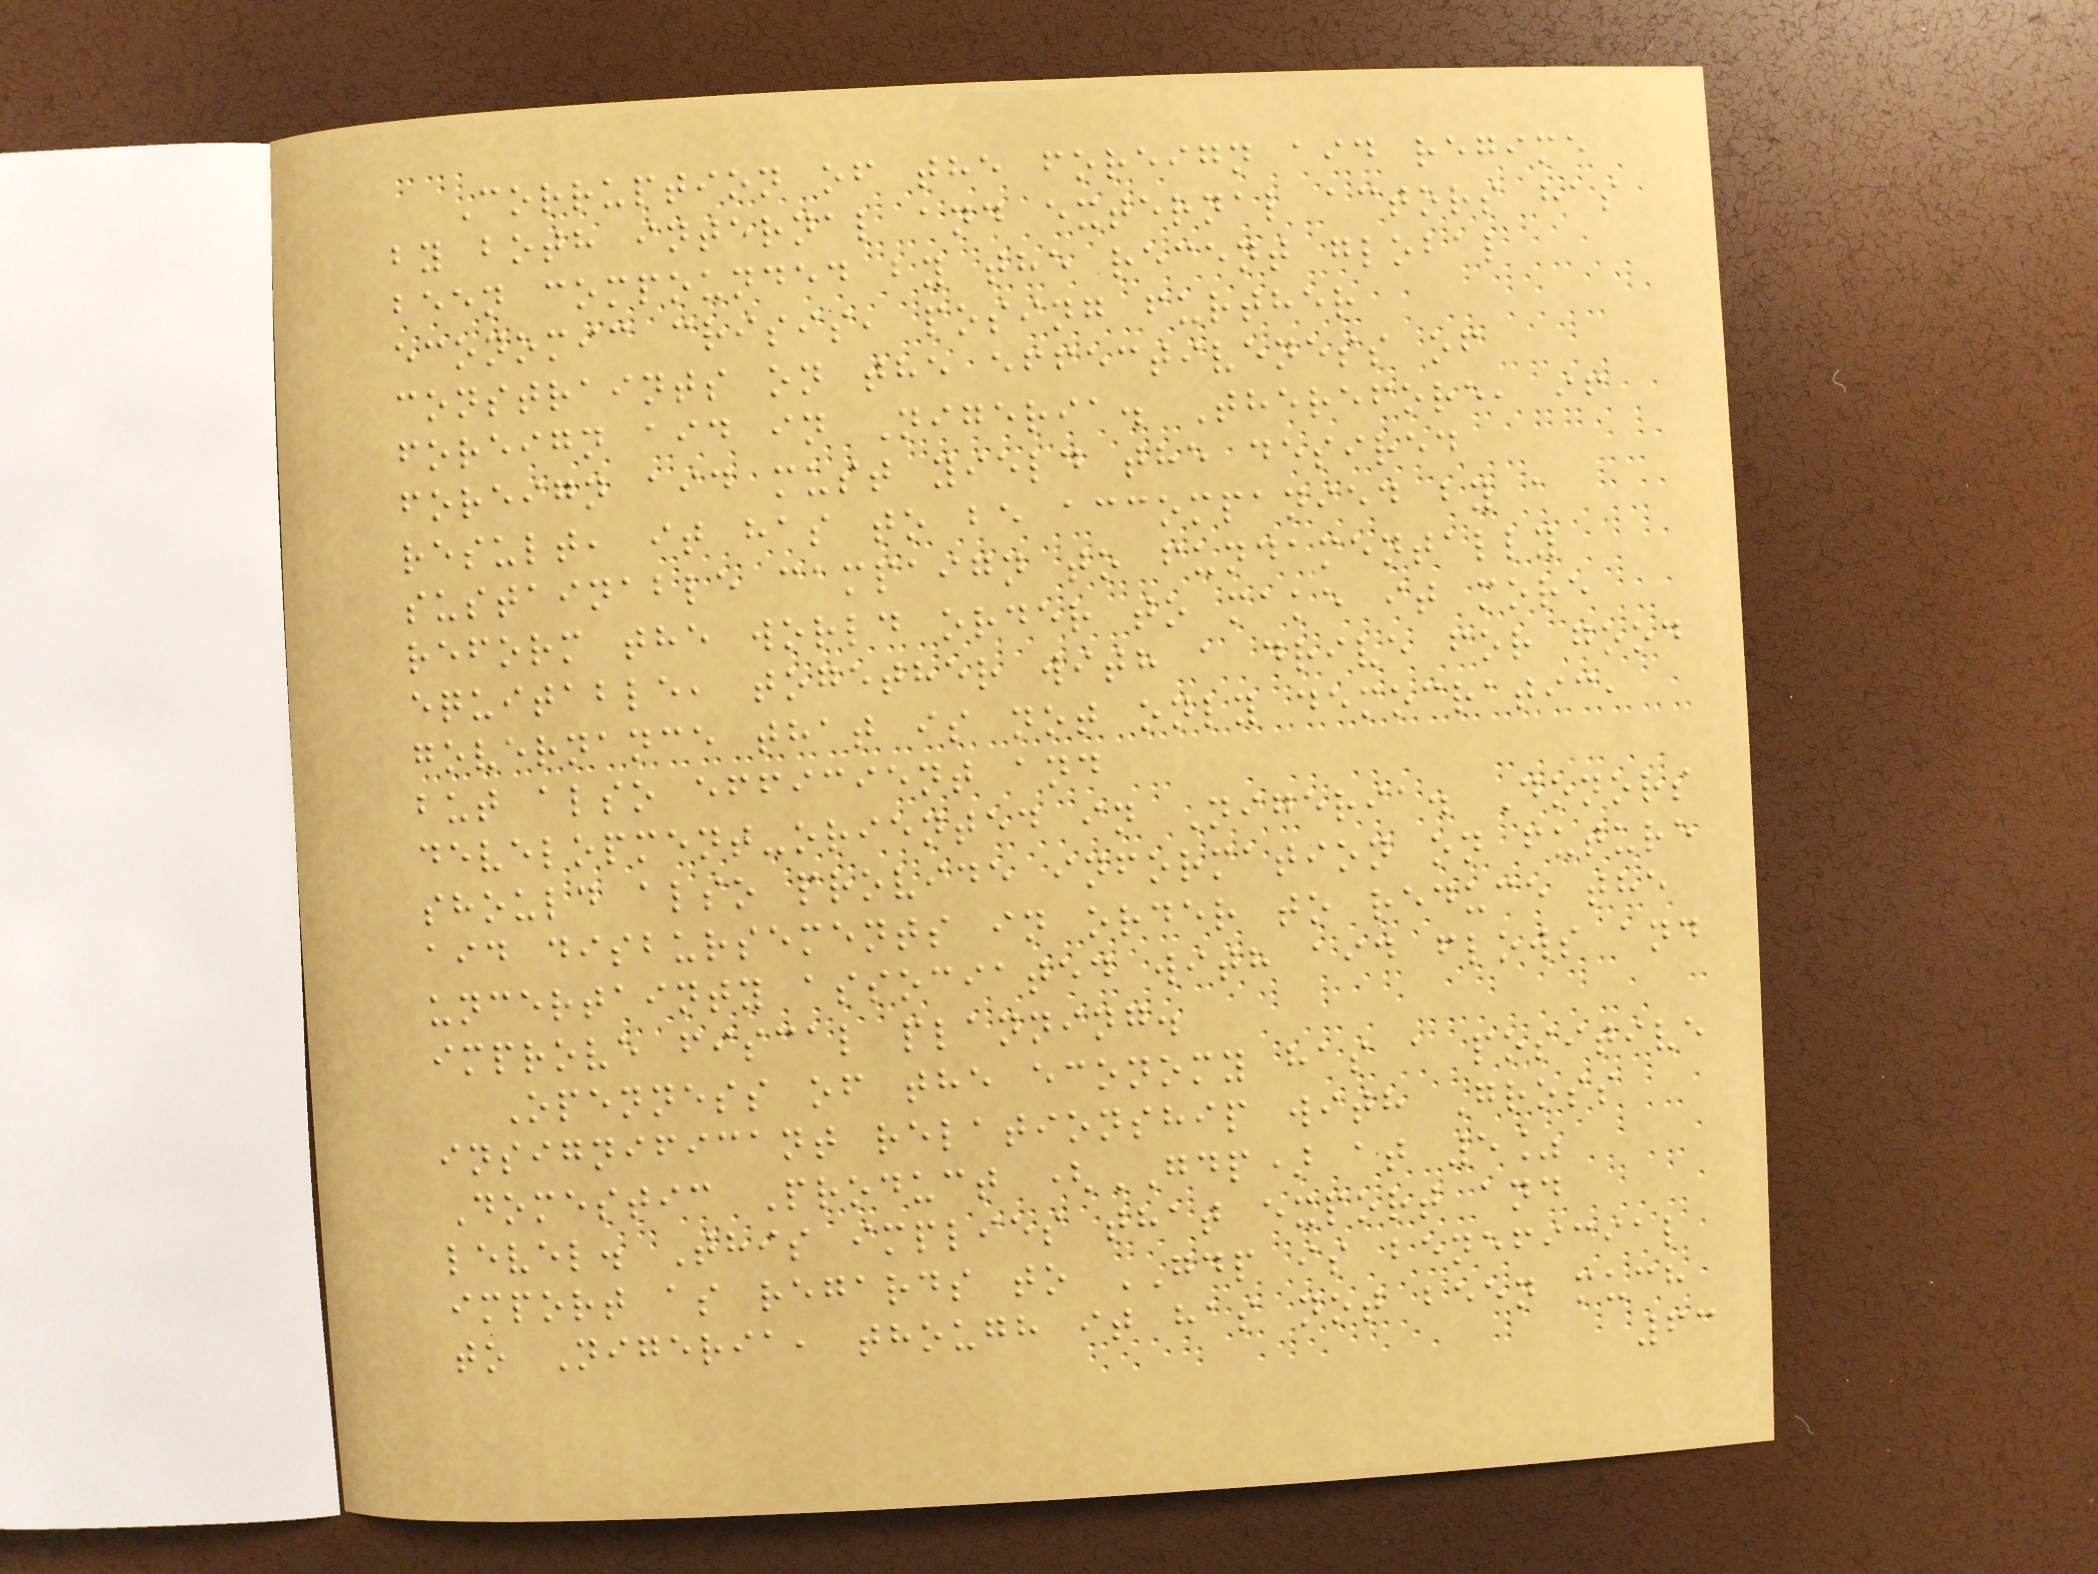Corruption of the foreign aid regime
by both internal and external actors has
been compounded by the recent global
economic crisis, posing further
constraints on the effectiveness of
foreign aid in Nigeria. Therefore, if
foreign aid must yield the desired
result, it has to be accompanied by a
sustainable campaign to fundamentally
reform the world order to make it more
equitable, together with a drive for good
governance that is not only democratic,
but also efficient and
development-oriented in Nigeria. Donors
should also provide information on future
aid disbursements in order to reduce the
uncertainty associated with aid flows and
improve fiscal planning.
Openness of the economy has a positive
insignificant relationship with Gross
Domestic Product (GDP) at 5%
level. This implies that export and
import as regards to GDP is beneficial
to Nigeria, though it has not been much
63
